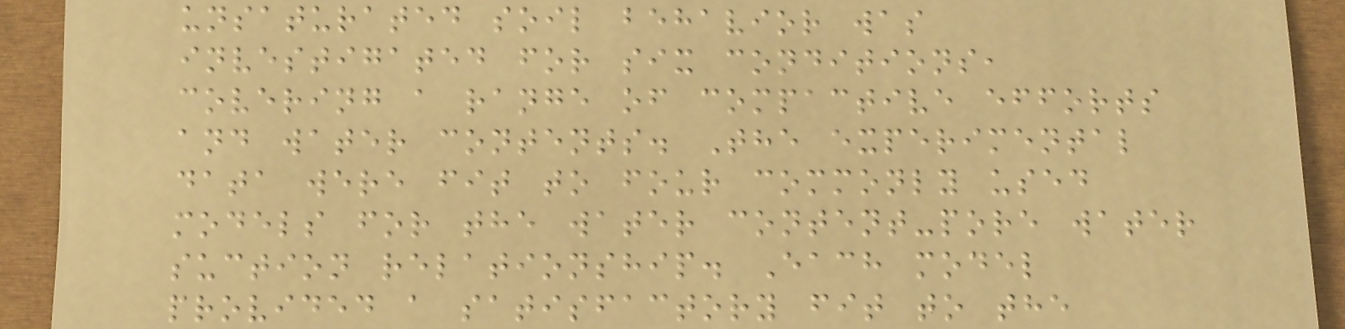unsaturated soil behavior was
investigated for six conditions,
covering a range of compactive efforts
and water contents. The experimental
data were fit to four commonly used
models for the water content-pore water
suction relationship. Each model
provided a satisfactory fit to the
